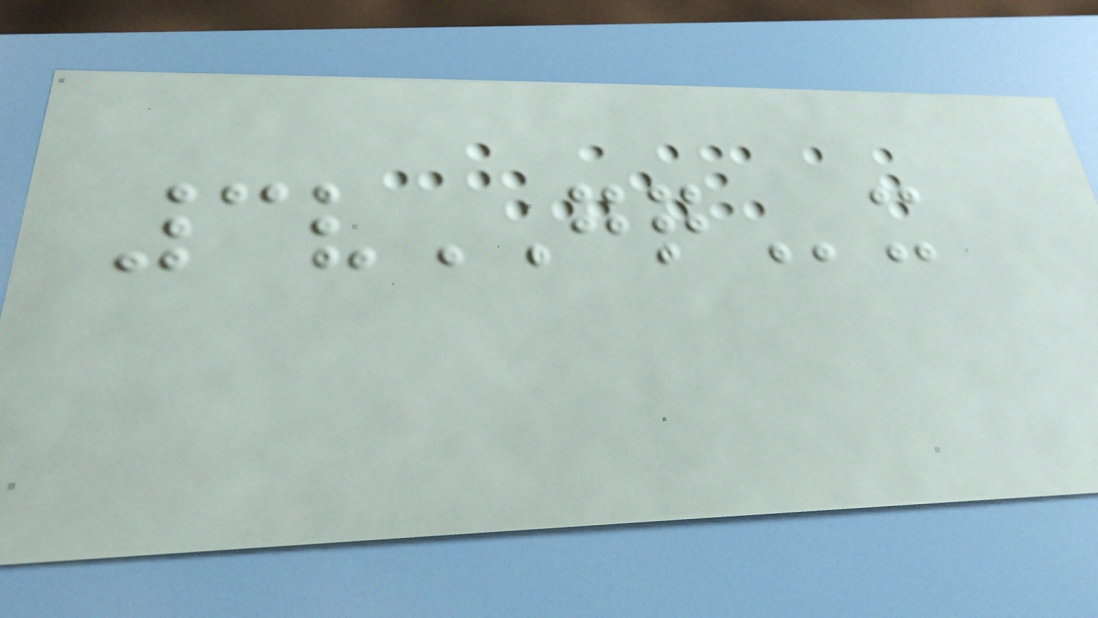3vGQx
